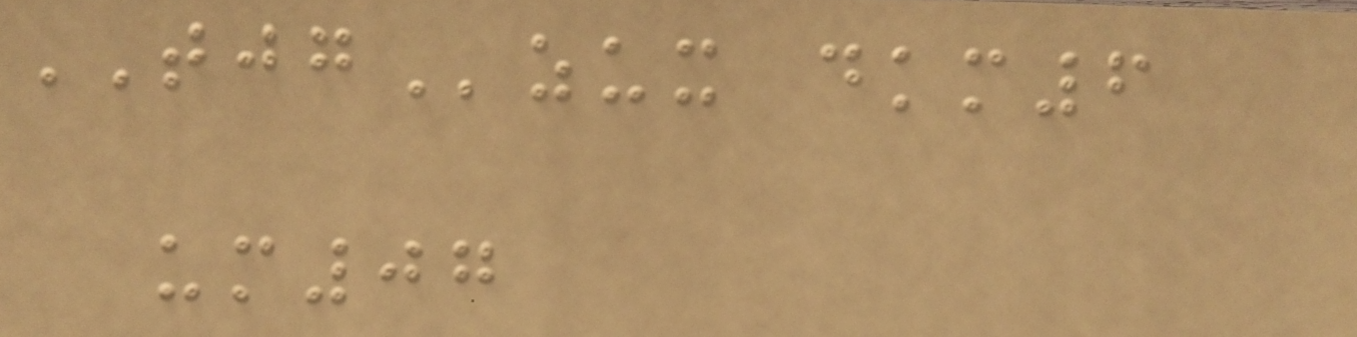TJGzux dkm6
um07
